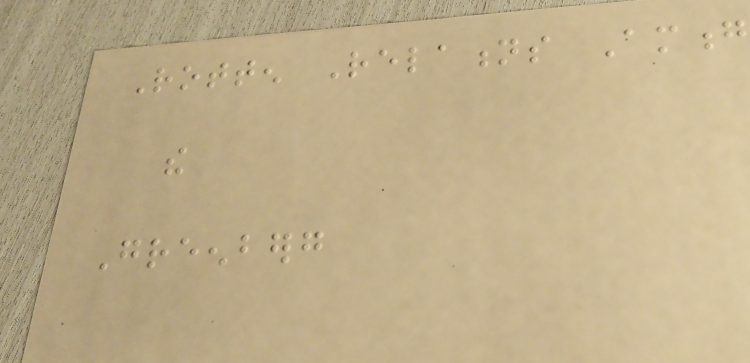Rotten Relations Among
the
Greenberg
